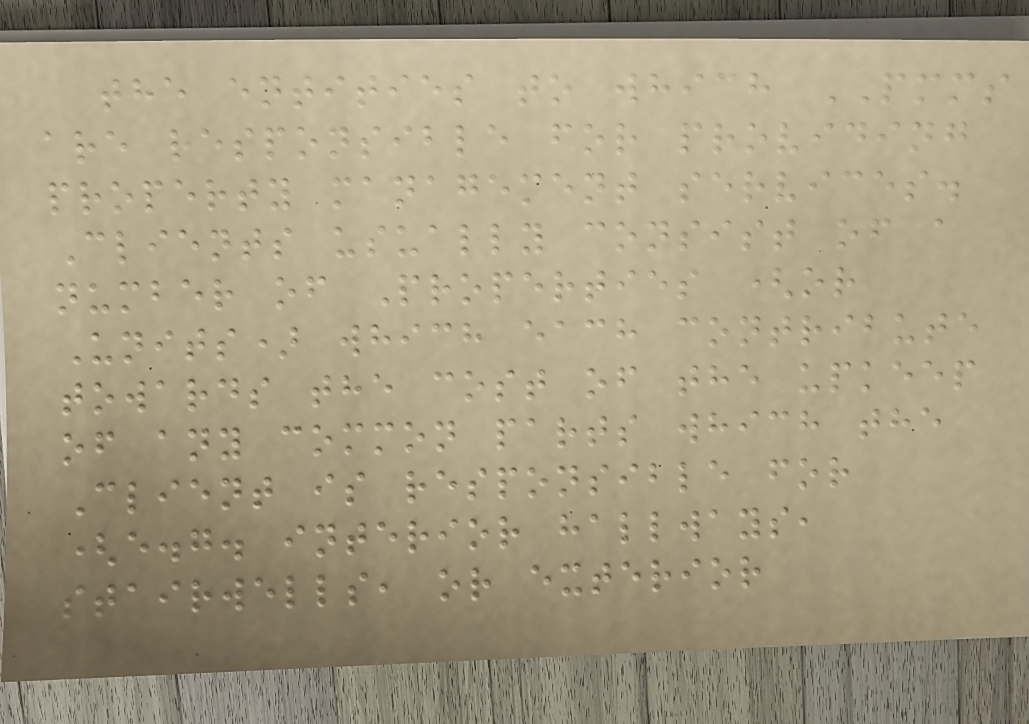the entities to which PMMS
are responsible for providing
property management services.
Clients usually consist of a
number of Properties (or
Units) which each contribute
towards the cost of the upkeep
of any common parts which the
Client is responsible for
(e.g. interior hallways,
stairwells, or exterior
